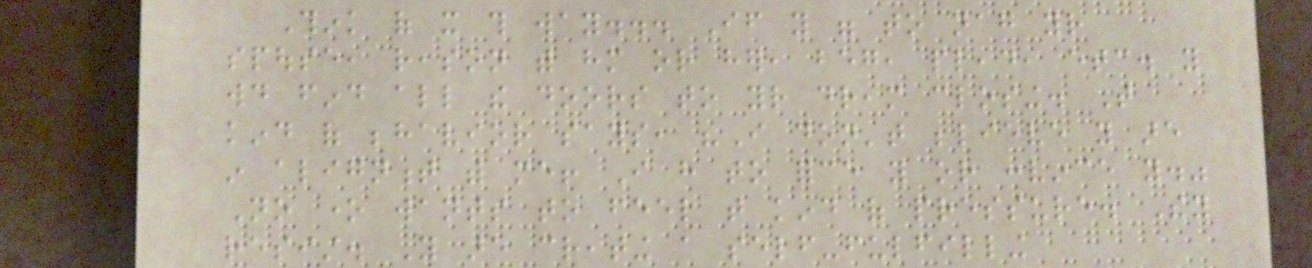Think of it this way... If you were to nag your
spouse, reason with him or her, beg, plead, etc. you
would find all the doors to your dream closing. That
kind of behavior says, "I don't believe you are
in alignment with me! I have to force you or convince you."
No one wants to feel that kind of pressure. They
resist. You are creating a self-fulfilling
